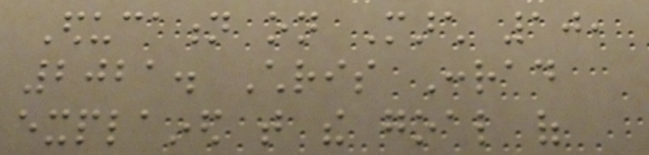Education on March 10,
2021. Chris Conrad
explained that the goal of
